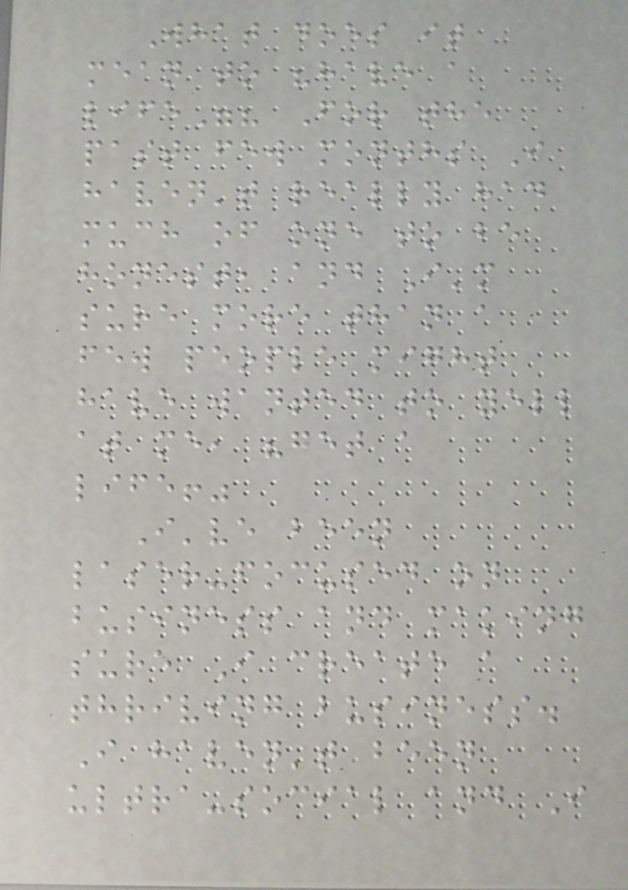What does it
mean to "have a
life"? For the
past few months I
haven't really had
much of one to be
honest, and I'm
sure more than a
few people might
have wanted to yell
at me, "get a
life!"
I've been
laser-focused on
business and making
sure I create a
thriving business.
I haven't been
ultra-social and I
